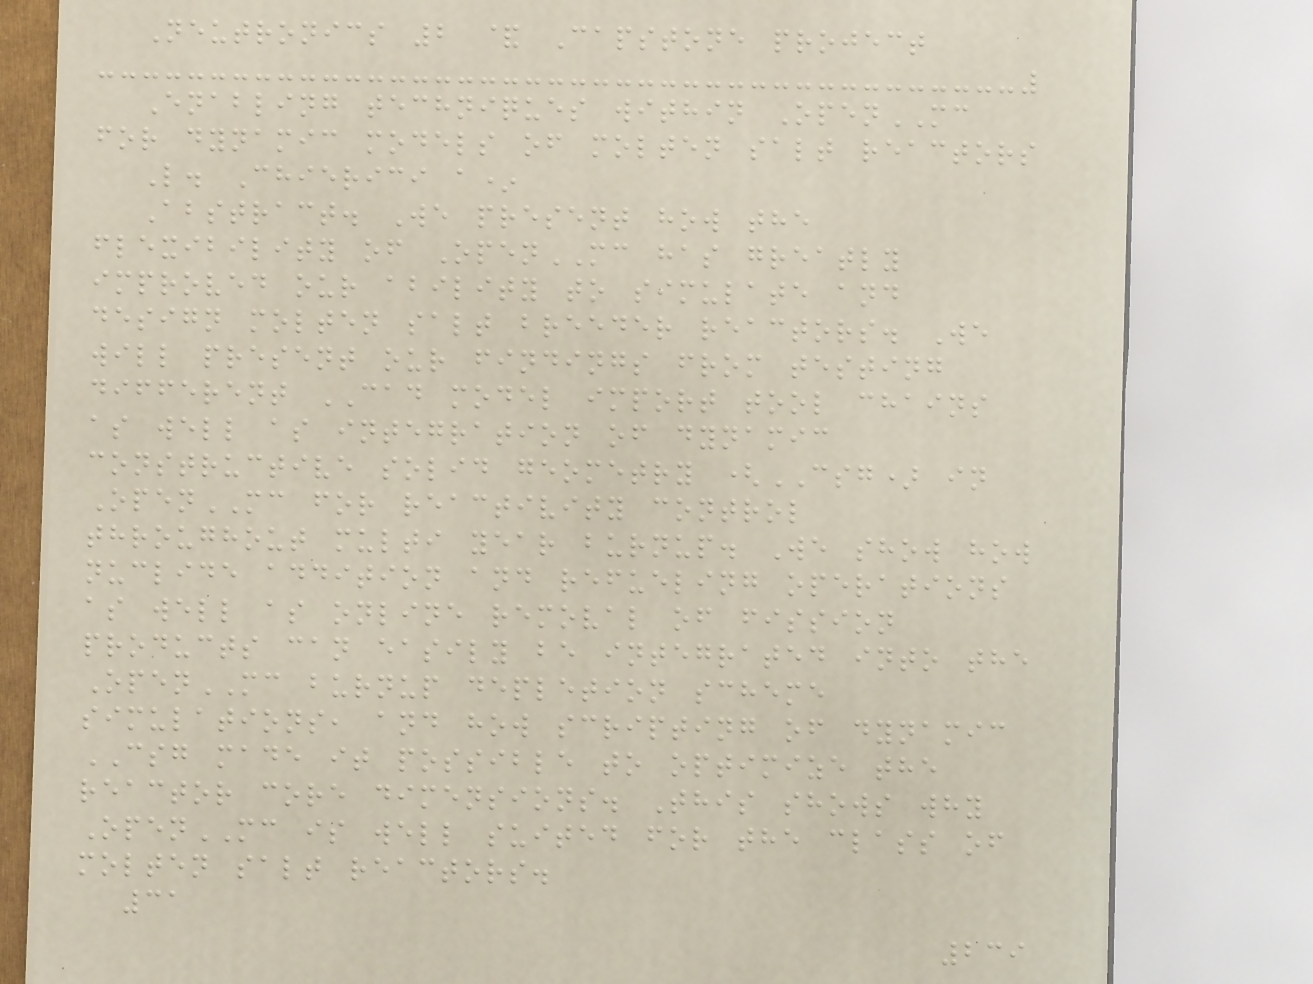Neutronics 2 & Capstone project
Enabling techniques within OpenMC
for dynamic models of molten salt reactors
L. Chierici a*
Abstract. We present how the
flexibility of OpenMC has greatly
improved our ability to simulate and
design molten salt breeder reactors. We
will present our findings from testing
different CAD model import tool chains
as well as integration of dynamic
constructive solid geometry (CSG) in
OpenMC for reactivity control
throughout multi year burnup. We show how
nuclide addition and refueling operations
as well as online removal of fission
products can easily be integrated into the
OpenMC burnup depletion scheme
simulations, and how scripting of dynamic
CSG made it possible to optimize the
reactor core dimensions. This shows why
OpenMC is well suited for the class of
molten salt reactors.
31
239
